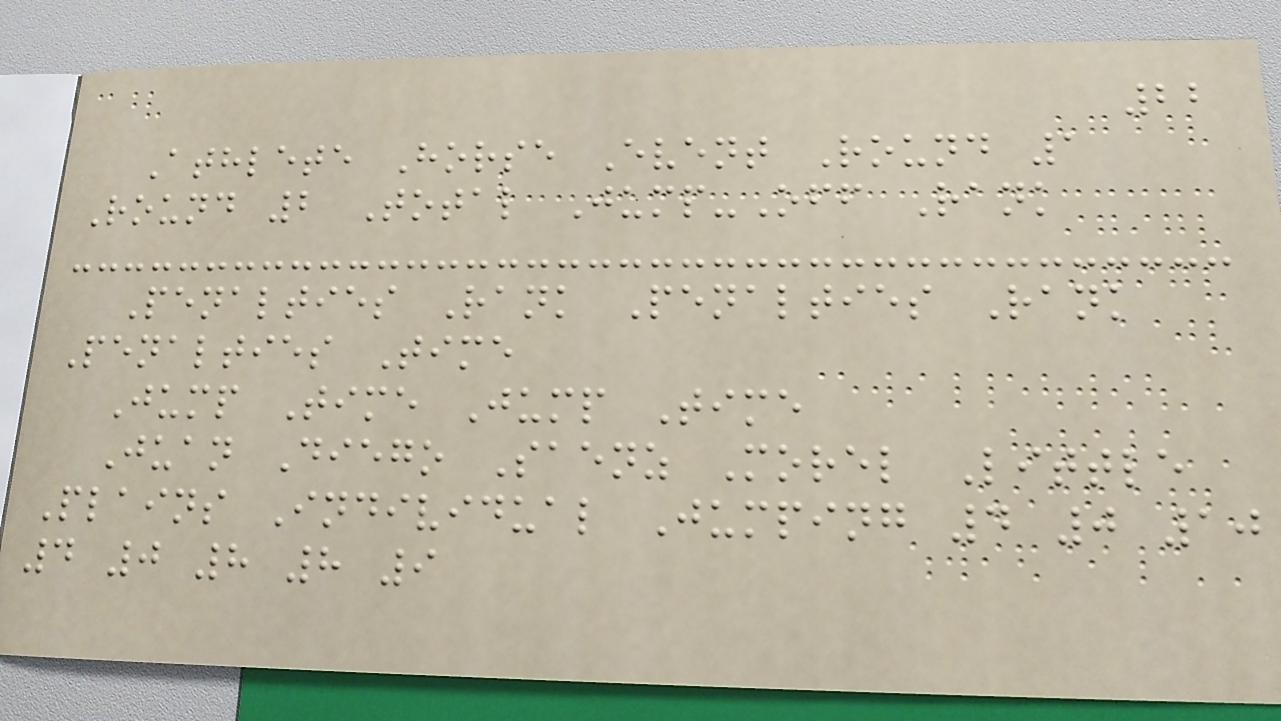22
Athlete Horse Event Round 1
Round 2 Total Jump-Off Rank
Penalties Rank Penalties Rank
Penalties Time
Jump Time Jump Time
Juan Diego Saenz Morel Little
Plains Individual Jumping 4 0 10
4 0 8 8 9
